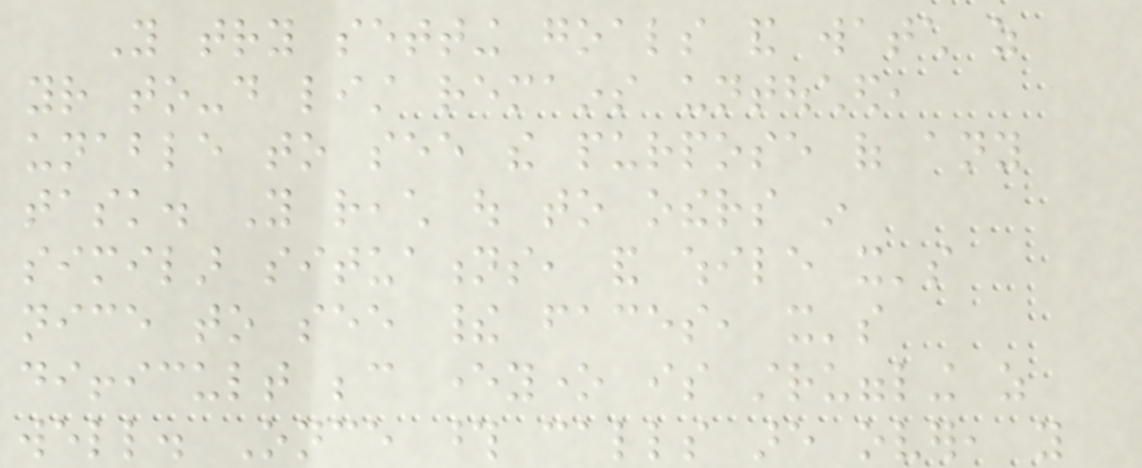You try setting goals and watch as
your to-do list remains untouched,
unable to see the purpose of any
task. You reach out to others in
similar situations, and while it's
nice to see their faces, it's
difficult because everyone is struggling as
well. Once those calls are over, you
